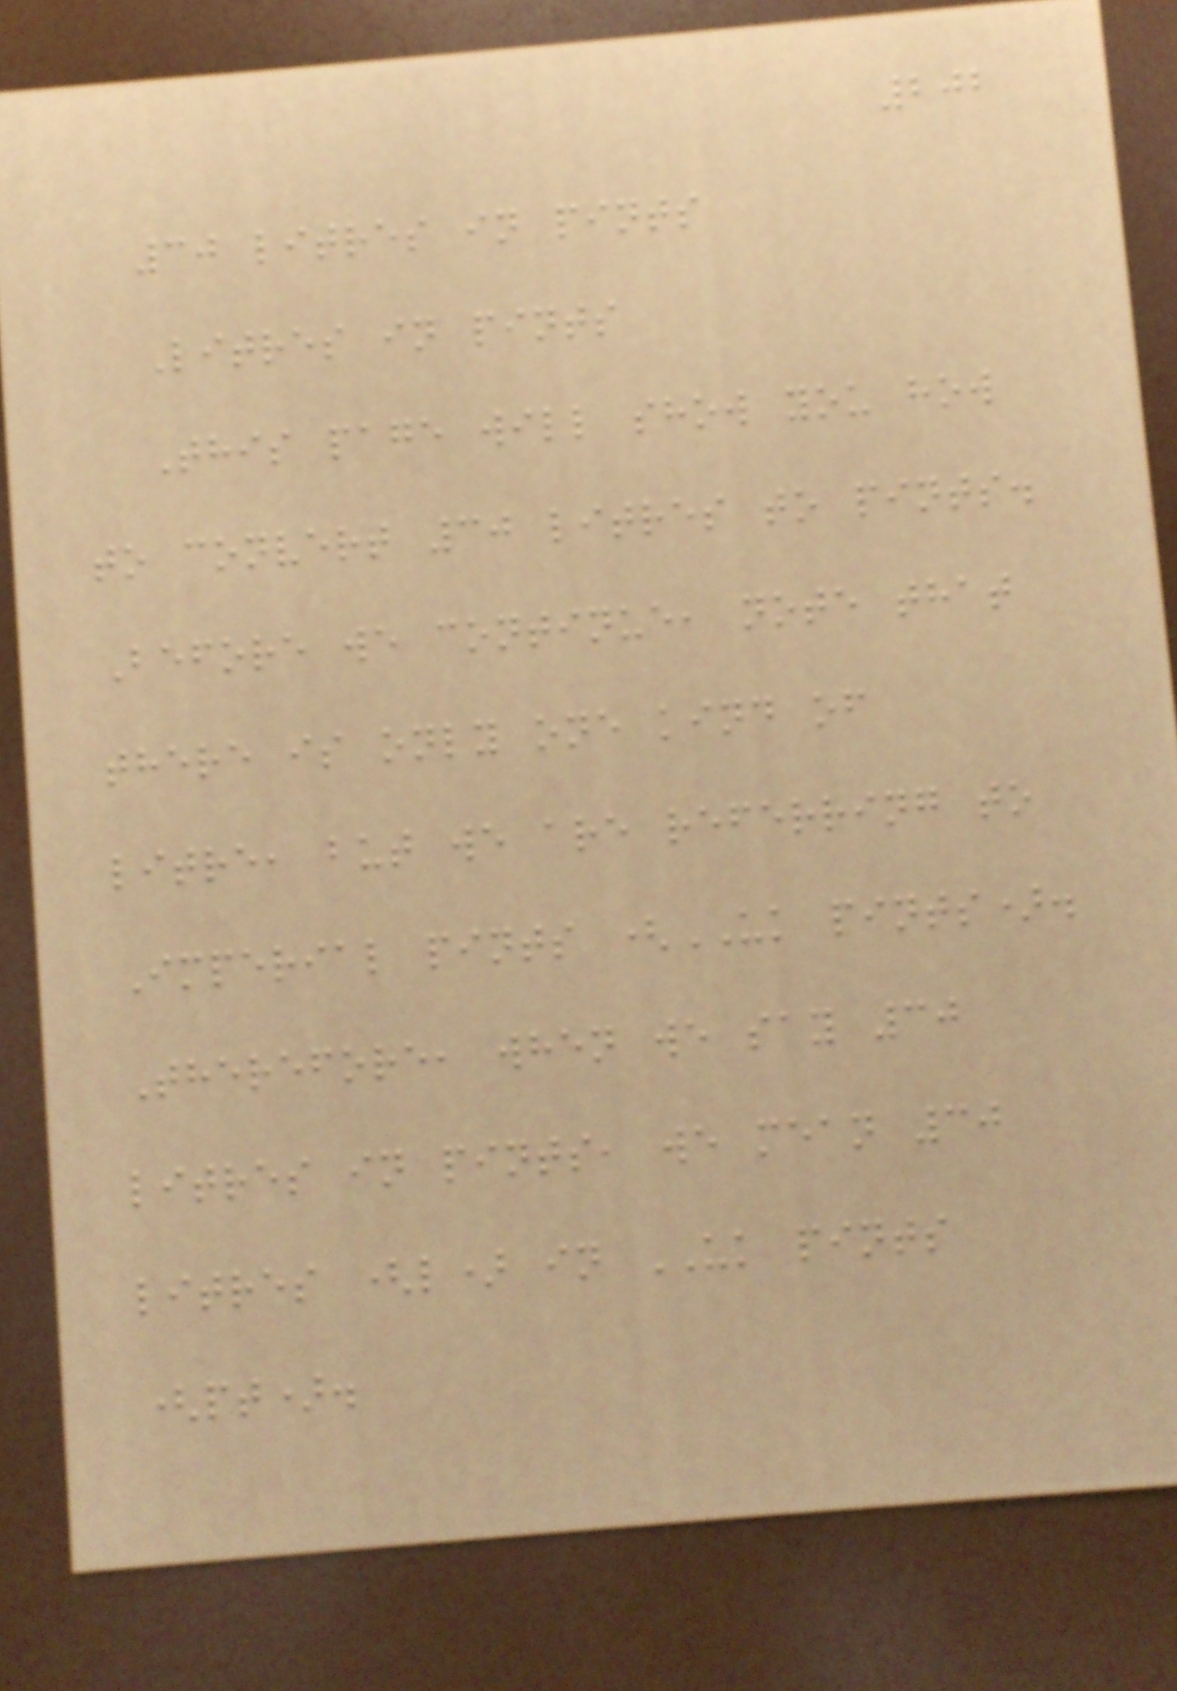202
30 litres in pints
Litres in pints
This page will show you how
to convert 30 litres to pints.
Before we continue, note that
there is only one kind of
litre, but we are referring to
Imperial pints (UK pints).
Therefore, when we say 30
litres in pints, we mean 30
litres (l) in UK pints
(pt).
